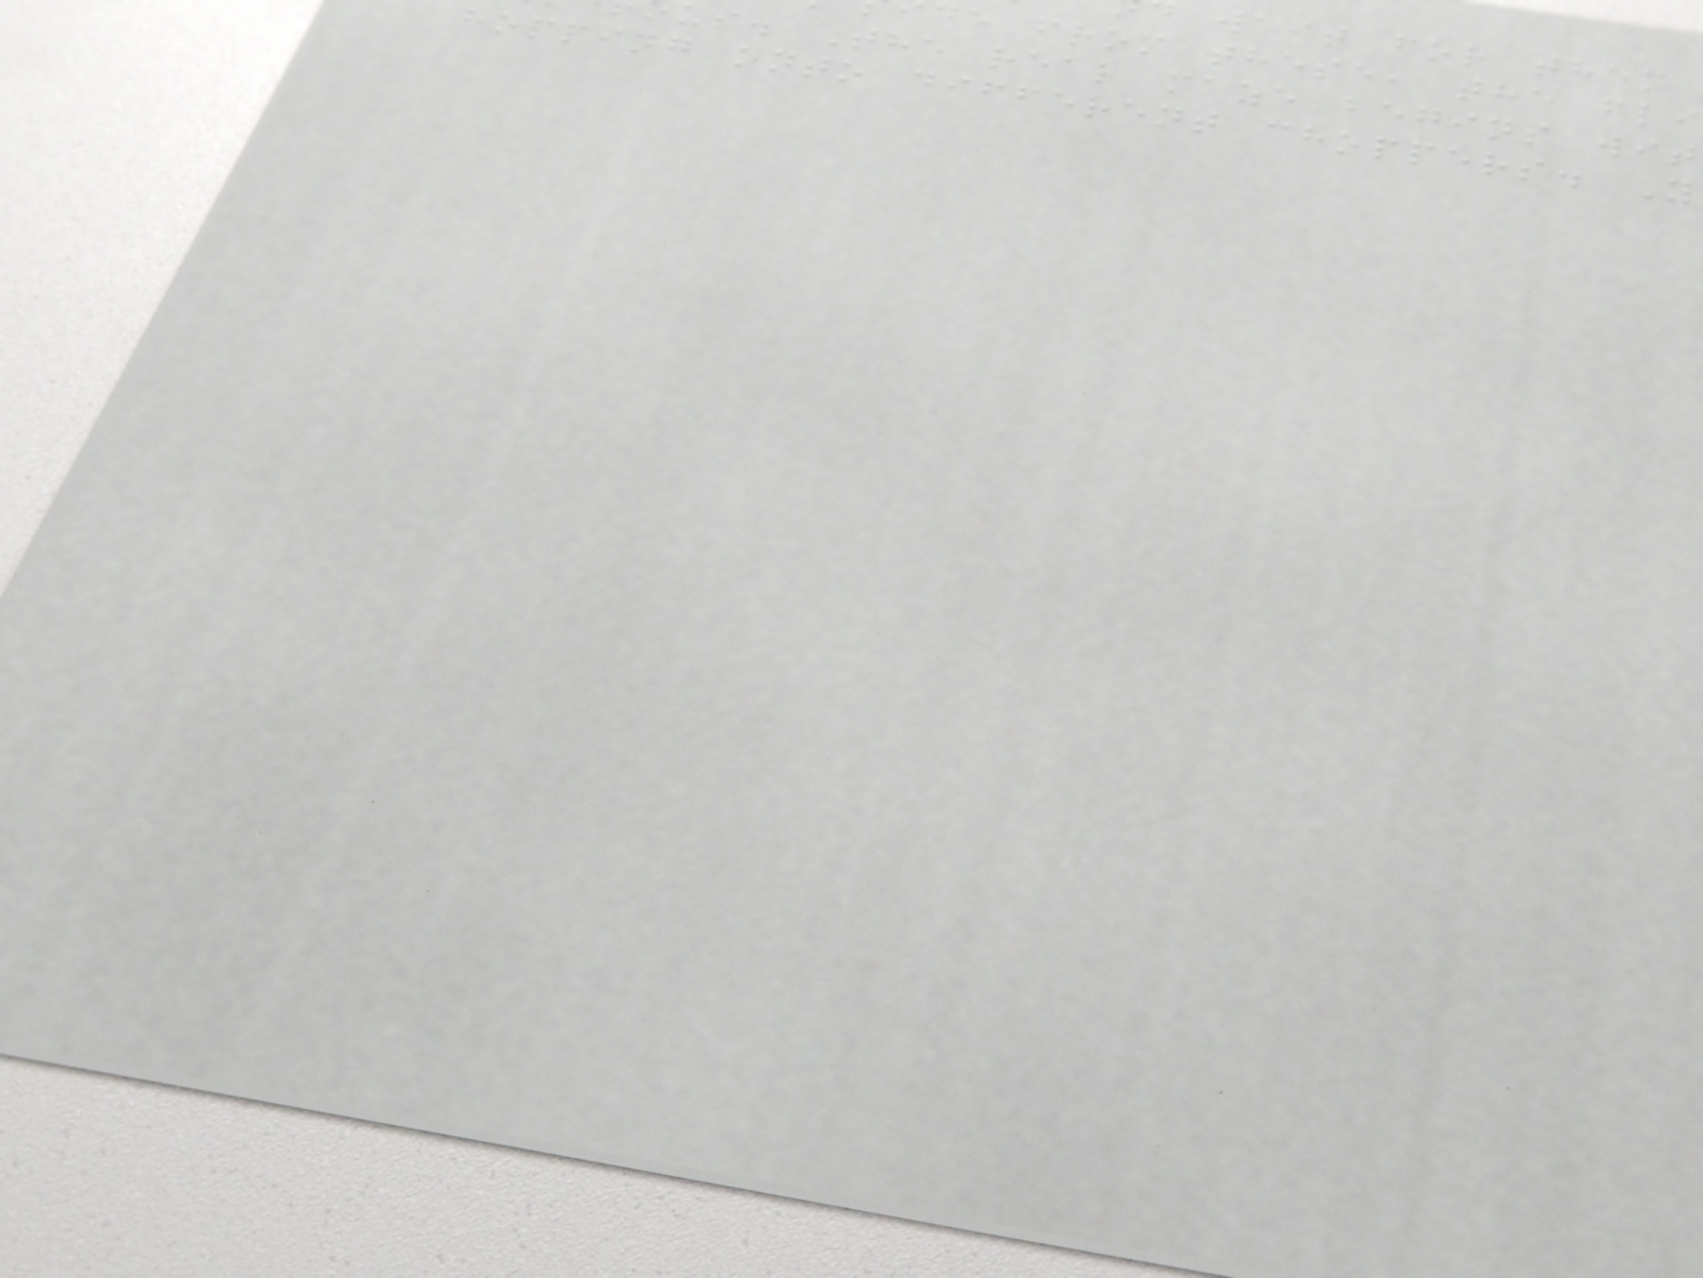wait for them
de from these, the fli
us. The real maze begins wit
hopping onto different choppers. Y
